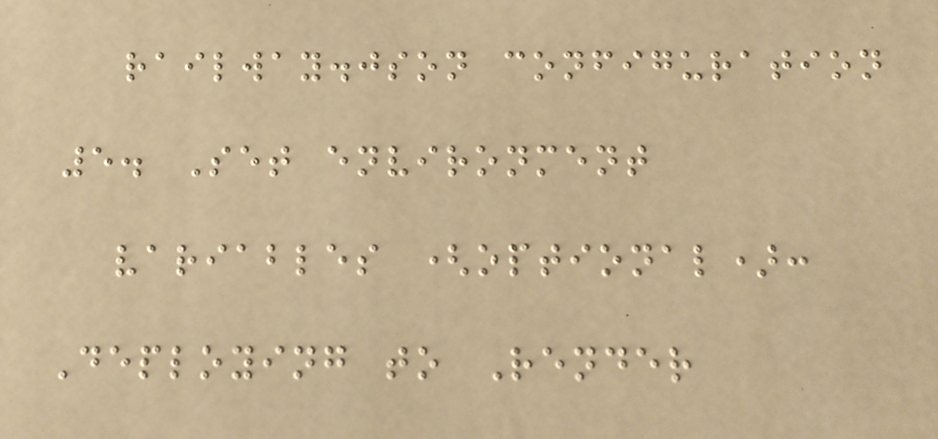railway.json configuration
5. Set environment
variables (optional):
Deploying to Render
